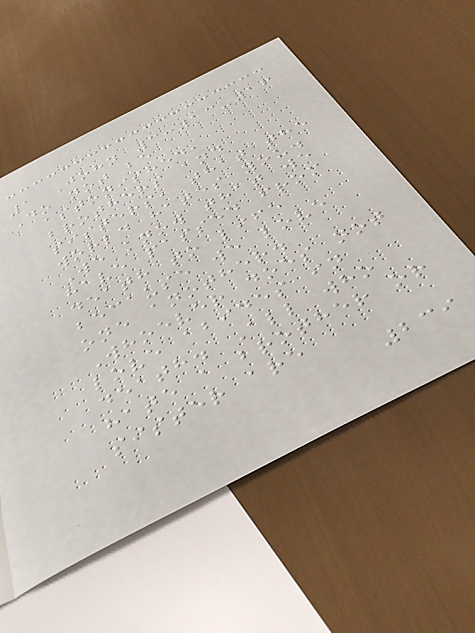1 John 3:13-16
Do not be
astonished,
brothers and
sisters, that the
world hates you.
We know that we
have passed from
death to life
because we love
one another.
Whoever does not
love abides in
death. All who
hate a brother or
sister are
239
